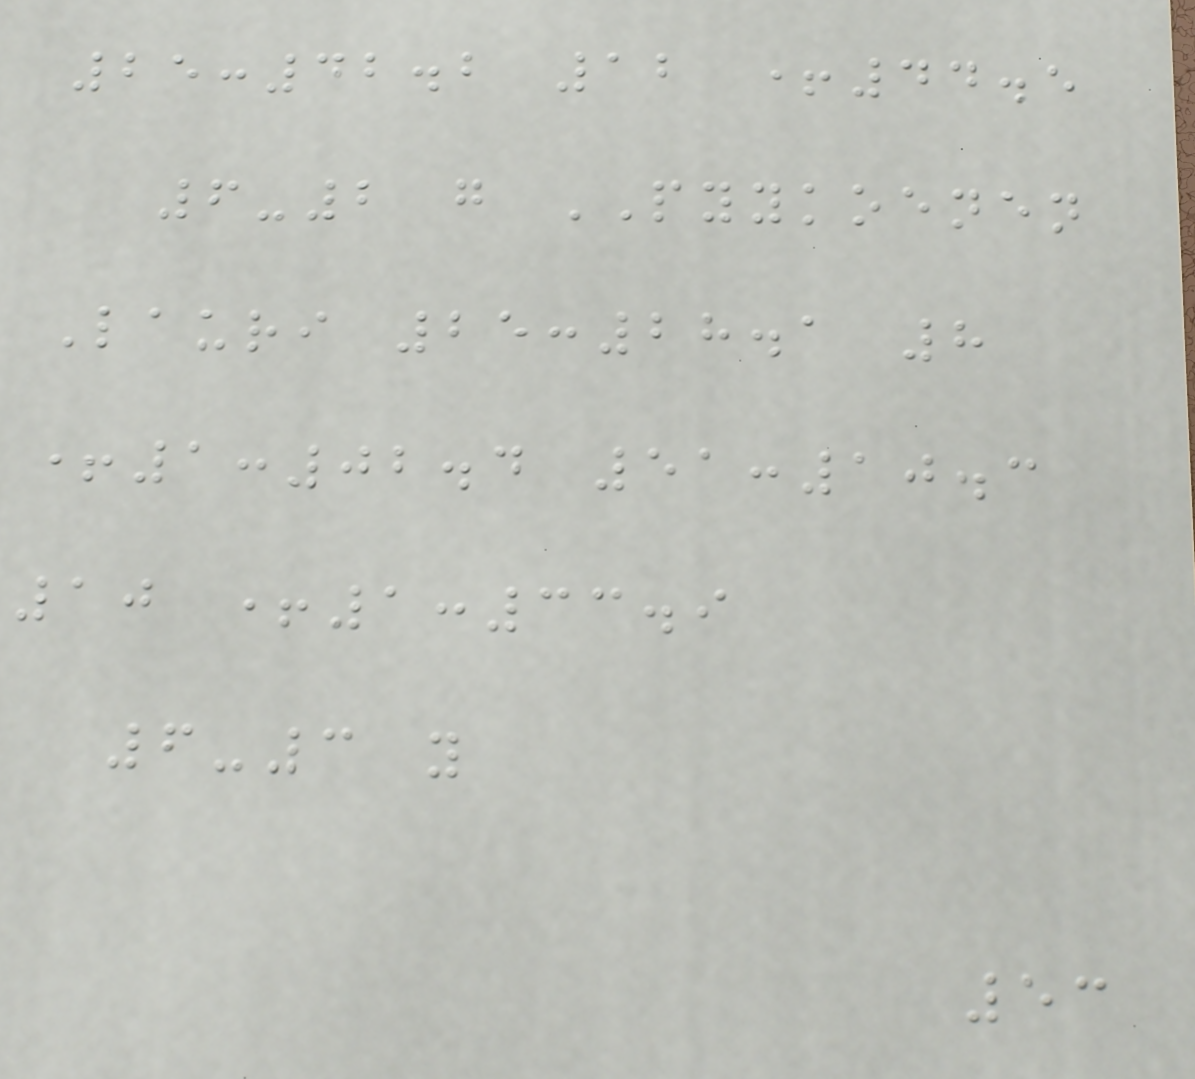25:42.2 12 +44.5
6-2 g PYYKOENEN
Lauri 25:28.1 8
+1:02.4 51:10.3
10 +1:33.9
6-3 y
53
